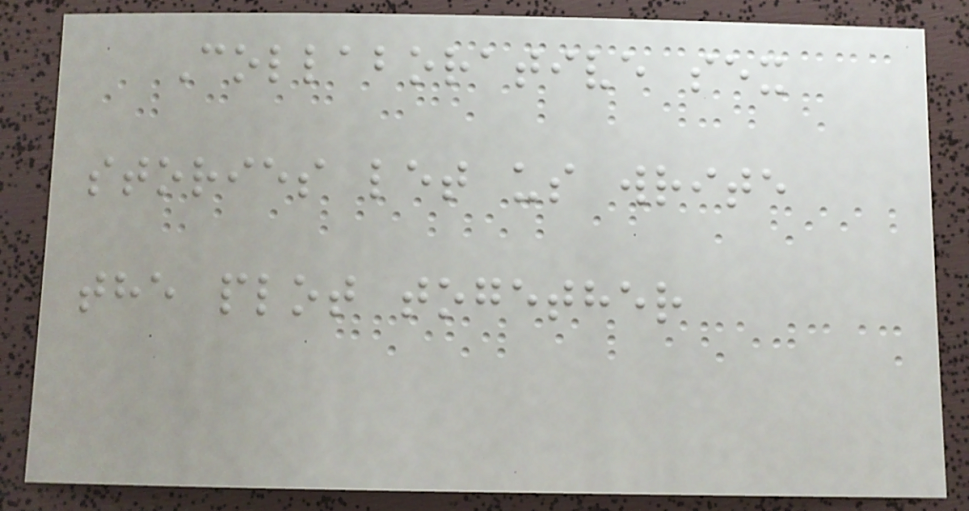Collaborative sex
stories let us write
the plot together
